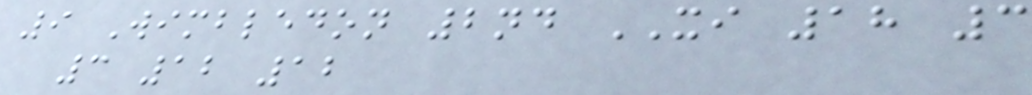9 Wimbledon 2nd XI 18 3
3 12 12
